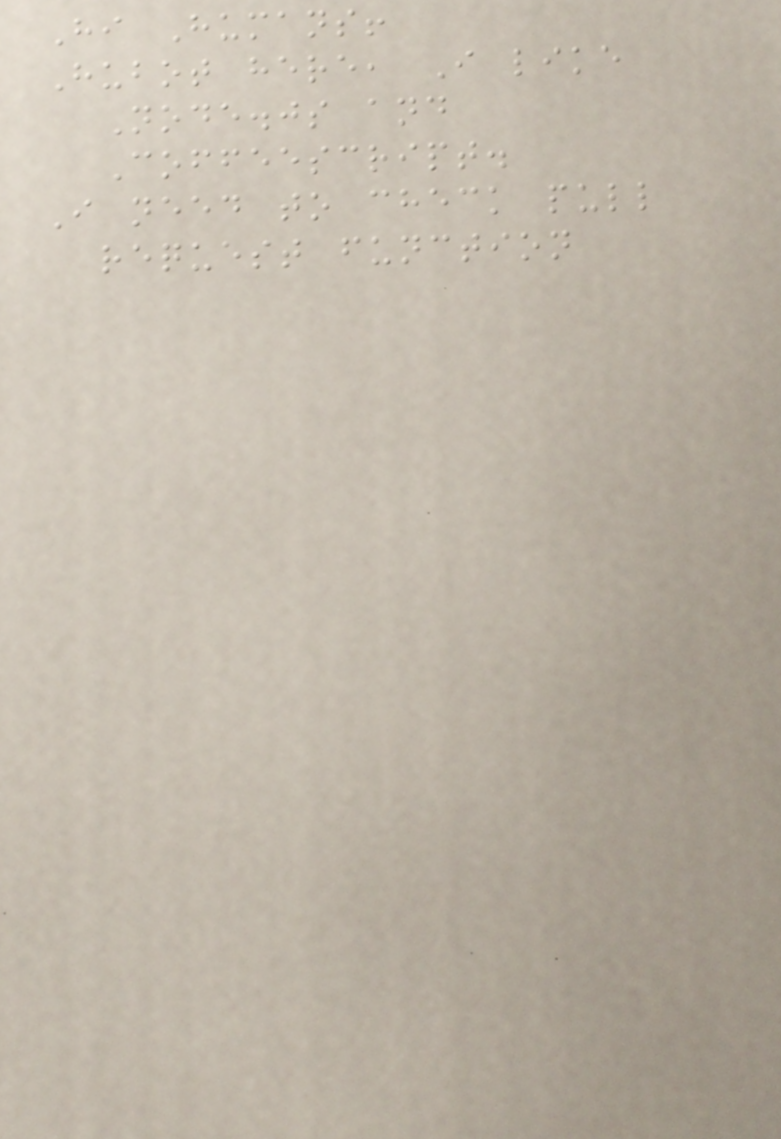Hi Humans!
Hubot here, I like
Node.js and
Coffeescript.
I need to check pull
request function
